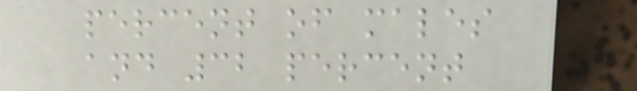percent of males
and 32 percent
